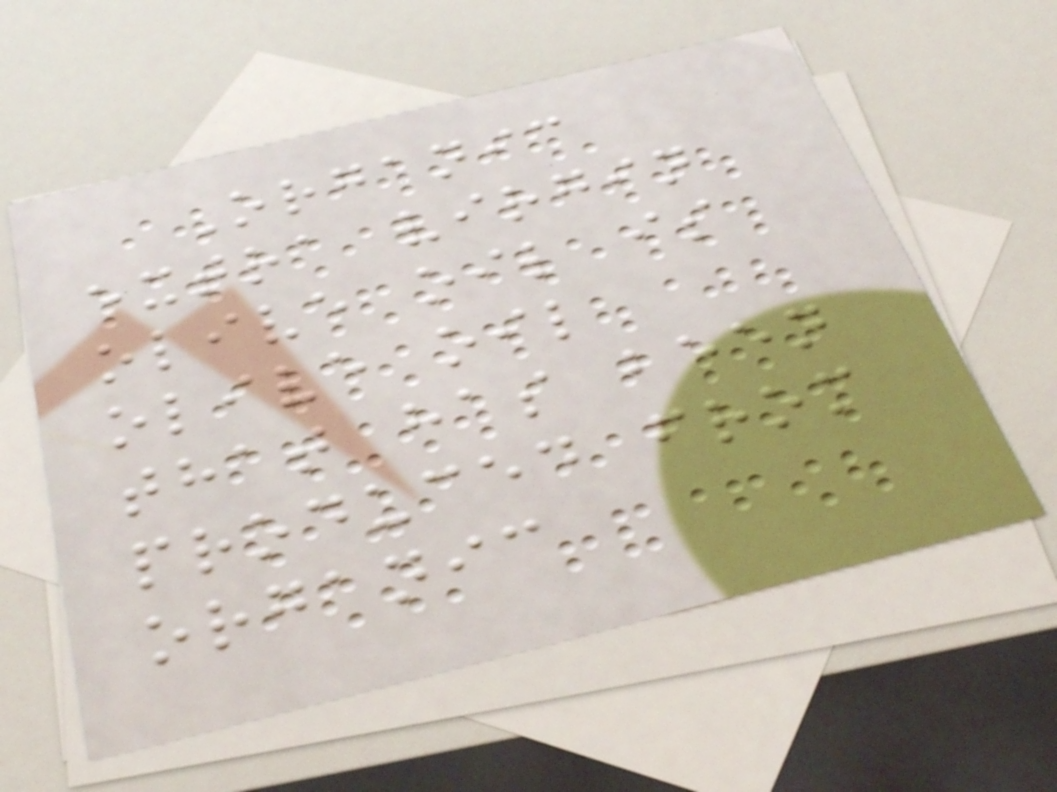Organic
extra virgin
olive oil is
olive oil
that has been
produced from
organic
